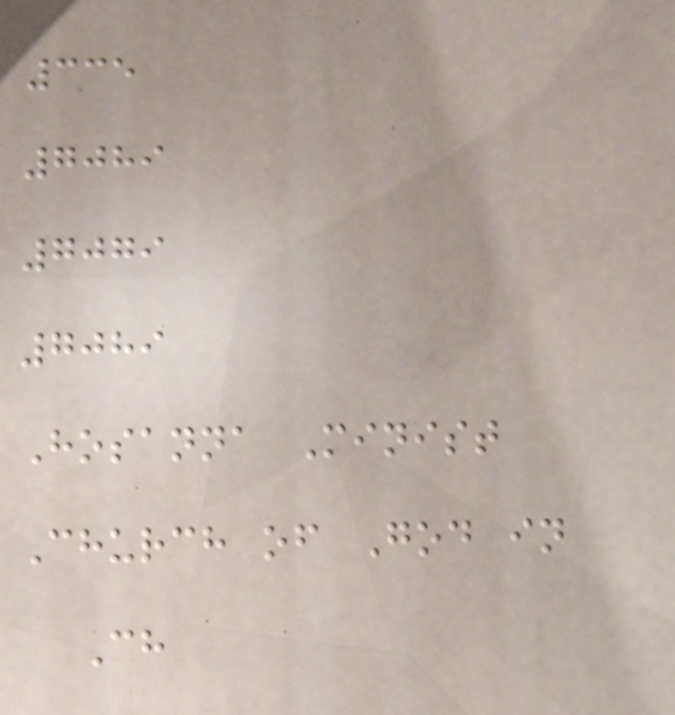335
7089
7079
7089
Hosanna Minist
Church of God in
Ch
